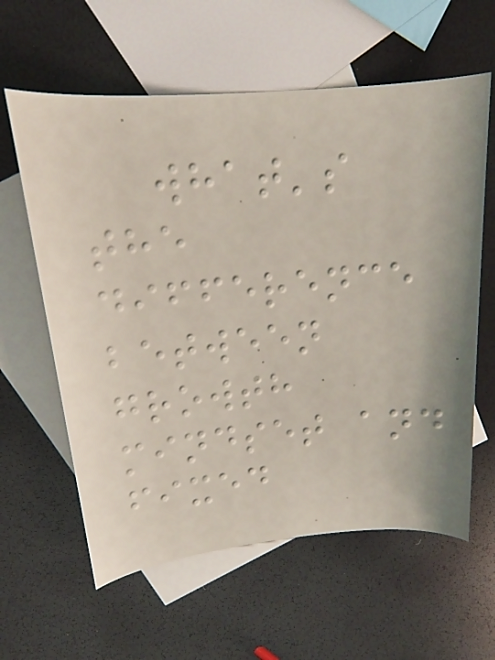what's
the
difference
between
growth
mindset and
fixed
